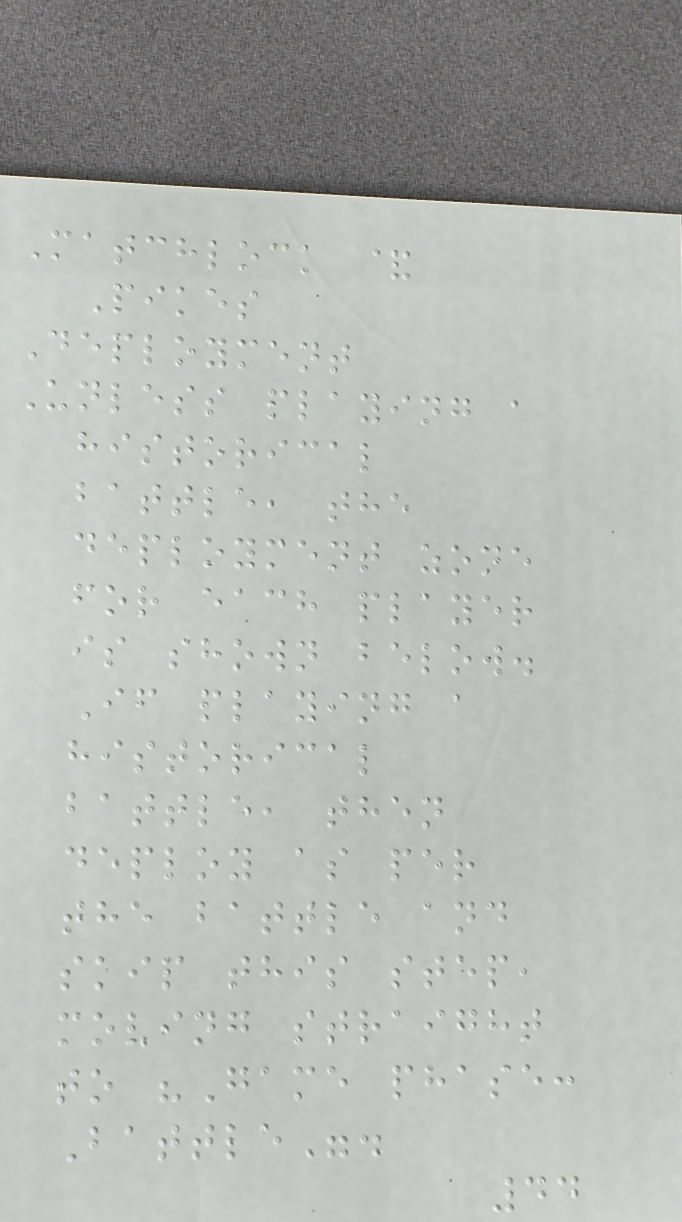Matchlock &
Pikes
Deployment
Unless playing a
historical
battle, the
deployment zone
for each player
is shown below.
If playing a
historical
battle, then
deploy as per
the battle and
skip this step,
moving straight
to "Game phase:
Battle".
44
